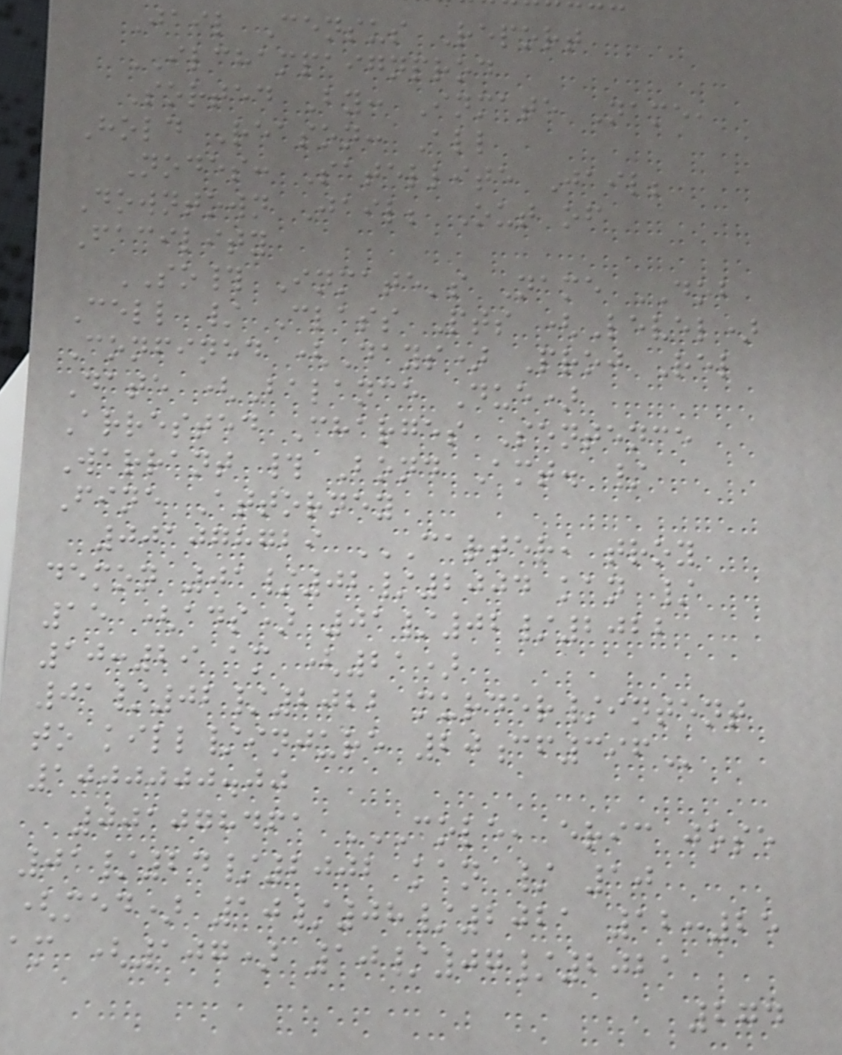Jail Census Report
ILCHAMPAIGNPROD
Sorted By: Inmate Name,
Hold Reason: All
Nodes: Satellite Jail;
Downtown Jail; Out of
Facility
SO# Inmate's Name DOB
Cell / Class Pts (Level)
Confined (Days) Proj Rel
Date (Balance Due)
Arrested Charges Sentence
Warrant # Bond Amt. /
Fine Attorney
001078729 CARTER, TROY
DEMON 01/02/2004 KAN /
15 (ADS) 01/02/2022
10:29 AM (21)
01/02/2022 MURDER/INTENT
TO KILL/INJURE 20CF396
1000000.00
001078461 COLE, ERIC JOSE
01/24/2002 KAN / 10
(MED) 10/08/2021 12:25
AM (107) 10/07/2021
274
